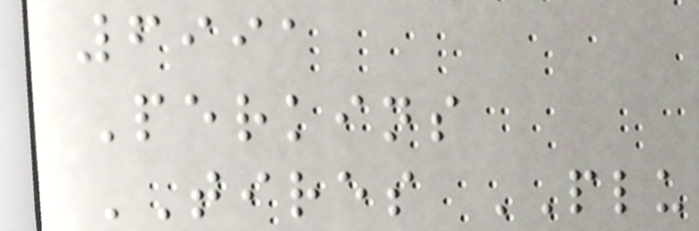6991
Perkins
TIRES PLU
